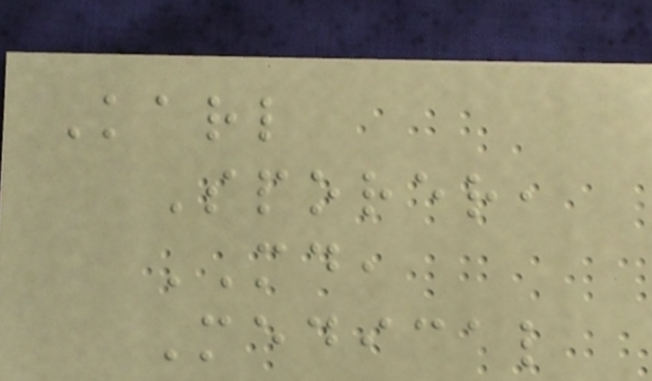Karl
Sporer,
MD,
Medical
